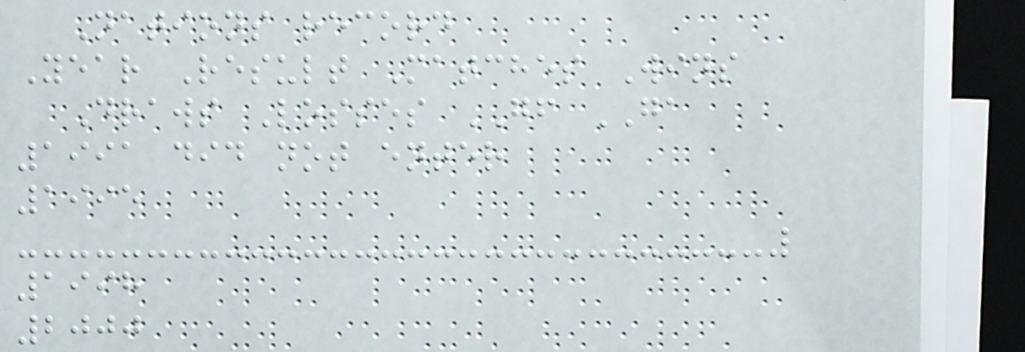Nations record
Year Result Matches Wins
Draws Losses GF GA
1991 did not enter
1995
1998
2000
